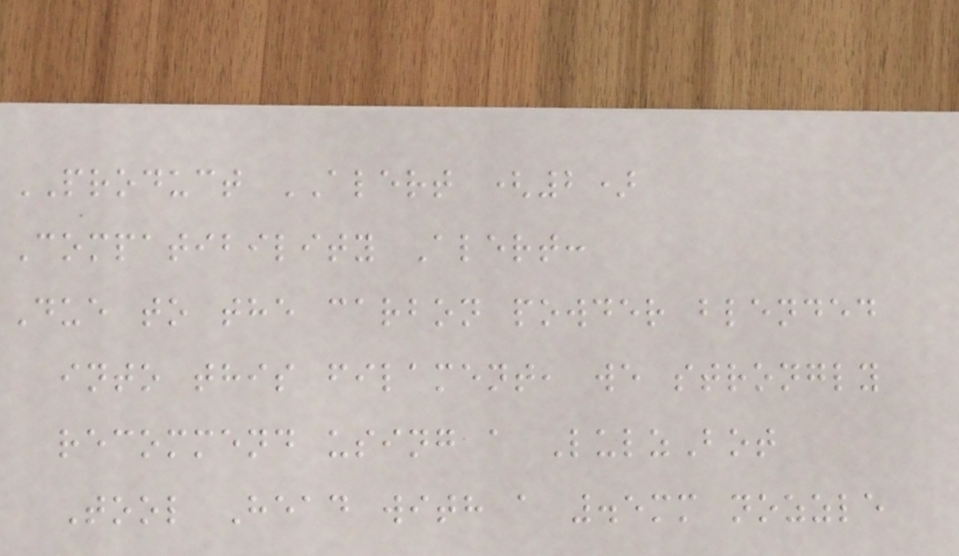PRODUCT ALERT (2)
Compatibility Alert:
Due to the carbon powder blended
into this filament, we strongly
recommend using a LulzBot
Tool Head with a .5mm nozzle
